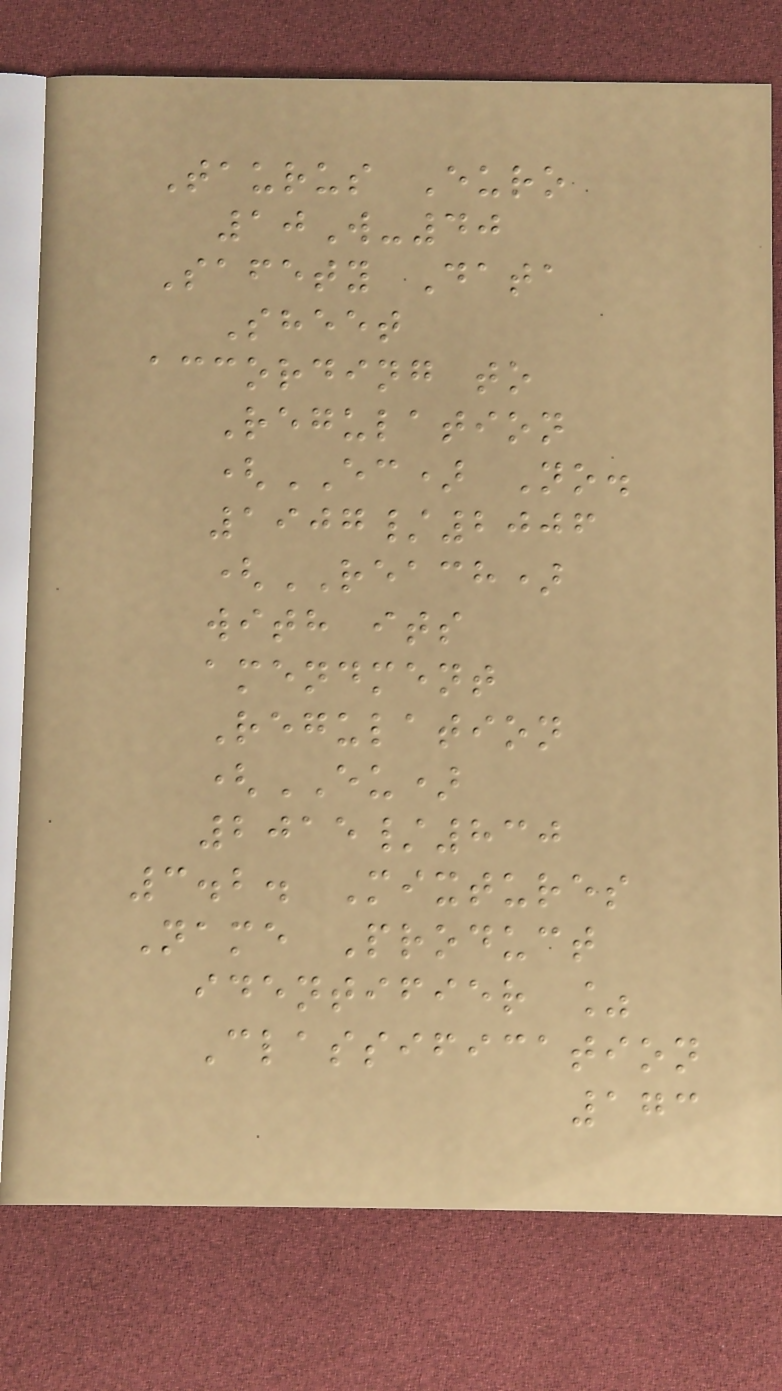Taurus Euro
10W-40
Safety Data
Sheet
according to
Regulation
(EC) No.
1907/2006
(REACH)
with its
amendment
Regulation
(EU)
2015/830
3.2. Mixtures
Name Product
identifier %
Classification
173
